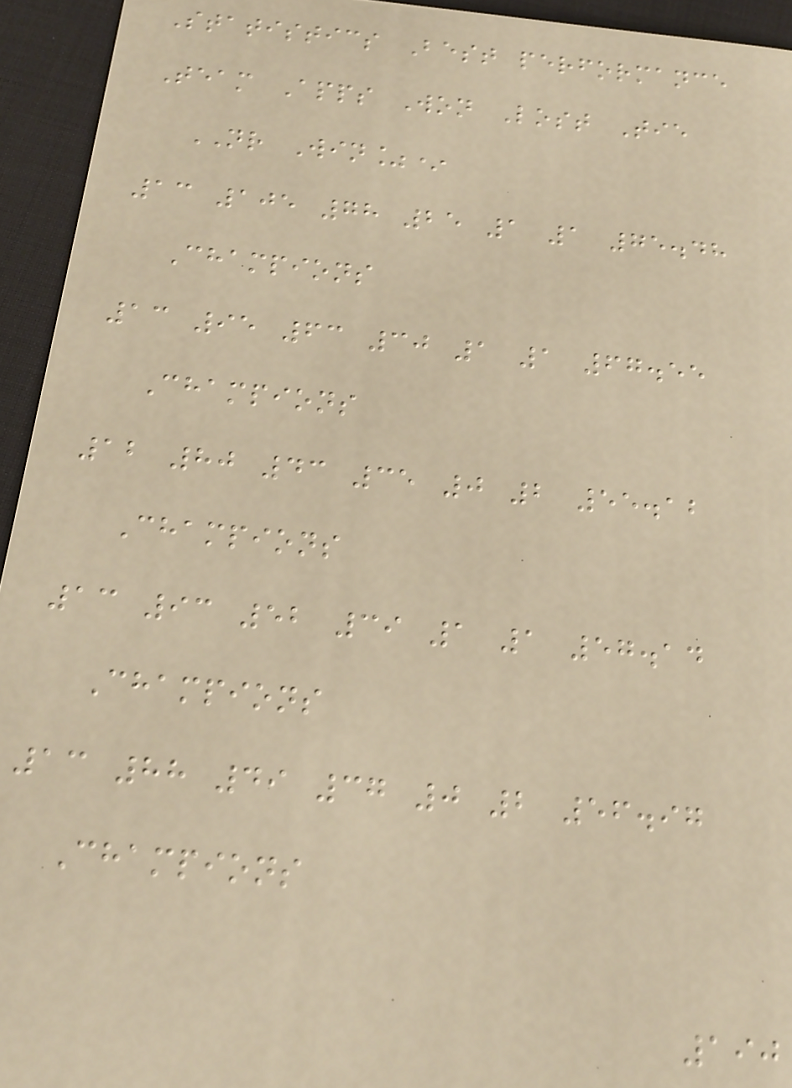Statistics Best performance
Team Apps Won Lost Tie
NR Win%*
13 105 78 25 1 1 75.48
Champions
13 95 63 30 1 1 67.55
Champions
12 80 43 35 0 2 55.12
Champions
13 93 52 39 1 1 57.14
Champions
13 88 49 37 0 2 56.97
Champions
190
